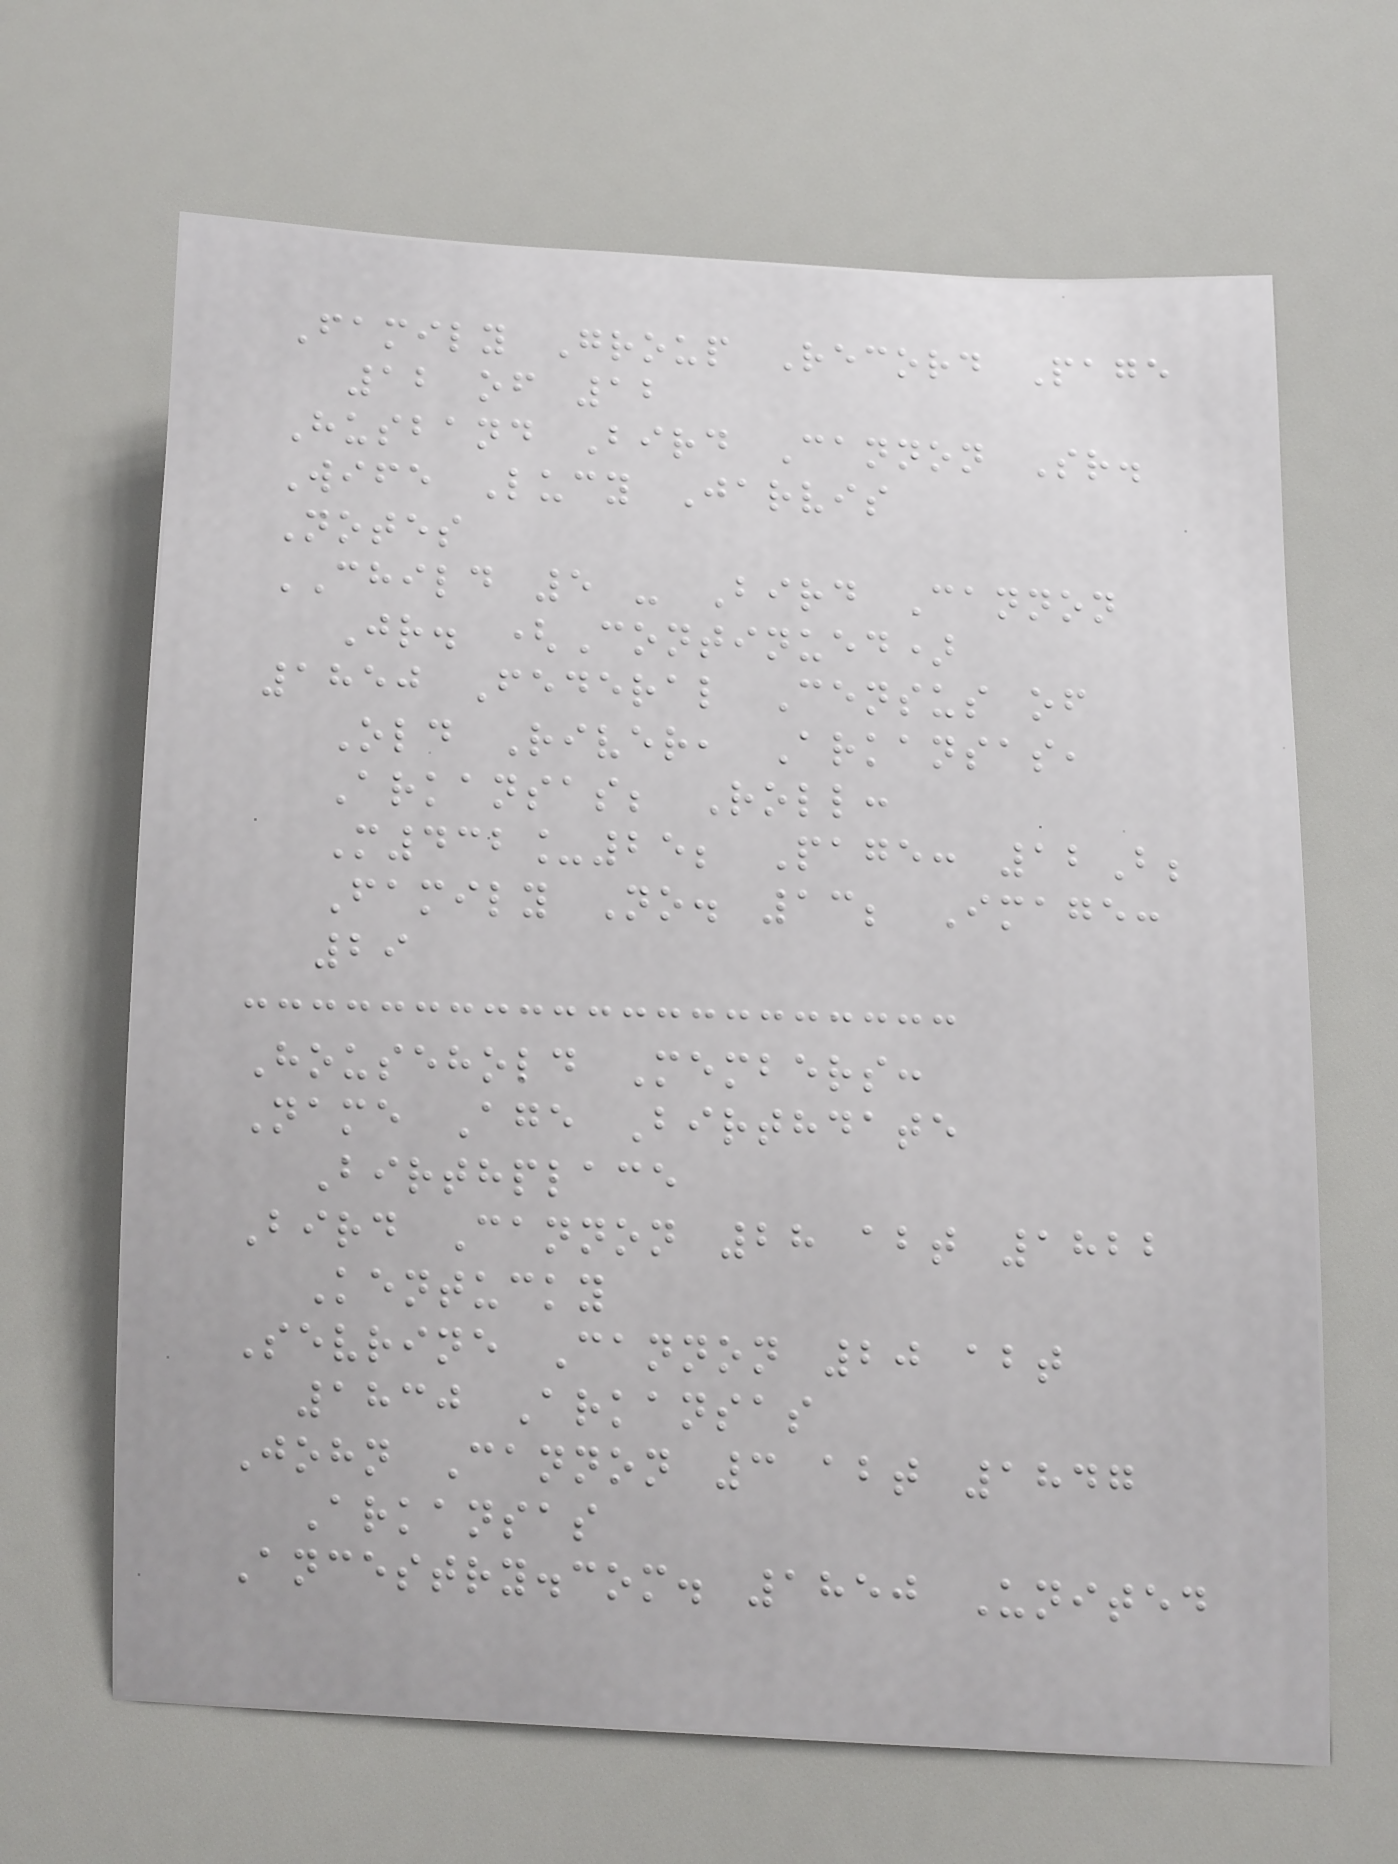Family Group Record Page
12 of 12
Husband Bird Cannon Sr.
Wife Lucy Jarvis
Notes
CHILD 5 - Bird Cannon
Jr. (Continued)
1850 Federal Census of
Old River, Arkansas,
Arkansas; Roll:
M432_25; Page: 12B;
Family No. 13; Image:
29
Household Members:
Name Age Birthdate
Birthplace
Bird Cannon 28 abt 1822
Kentucky
Sevrine Cannon 20 abt
1830 Arkansas
John Cannon 3 abt 1847
Arkansas
Ancestry.com. 1850 United
